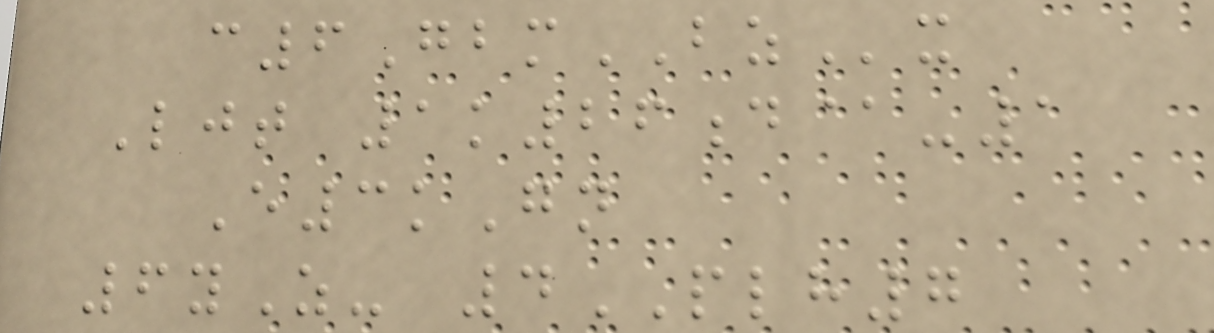c6GbmBZx
Ljt 1k26d@-1
E3kGn
6yZ- 4PLH7
